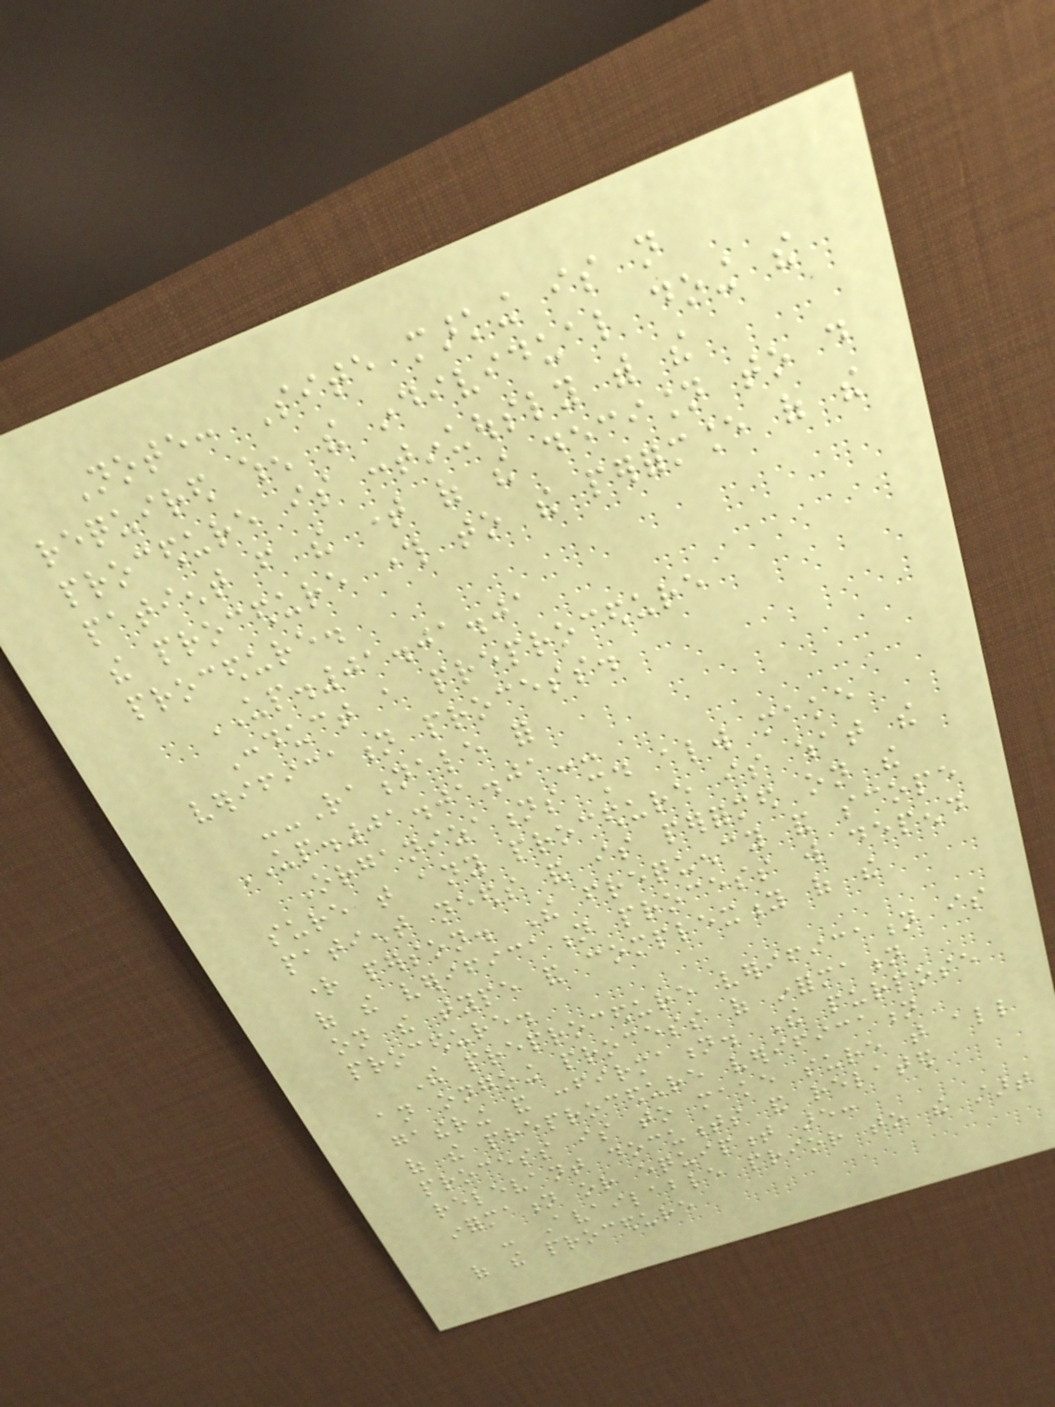Note: Site marking is not
required when the individual doing the
procedure is continuously with the
patient from the time of the decision to do
the procedure through to the performance of the
procedure.
UP.01.01.01
Conduct a preprocedure
verification process.
--Rationale for
UP.01.01.01--
Organizations should always make
sure that any procedure is what the
patient needs and is performed on the
right person. The frequency and scope
of the verification process will depend
on the type and complexity of the
procedure.
The preprocedure verification is
an ongoing process of information
gathering and confirmation. The purpose
of the preprocedure verification
process is to make sure that all
relevant documents and related
information or equipment are:
- Available prior to the start
of the procedure
